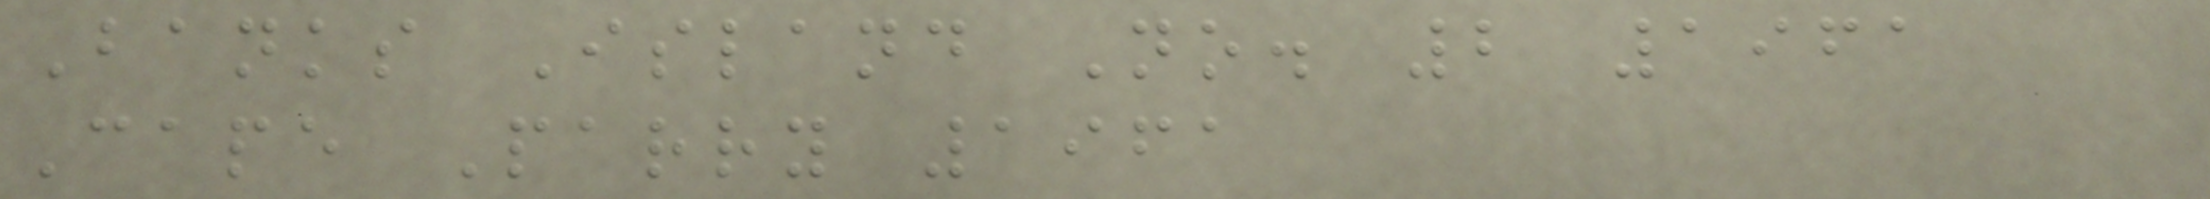Banks Island No. 2 1961
Cape Parry 1961
